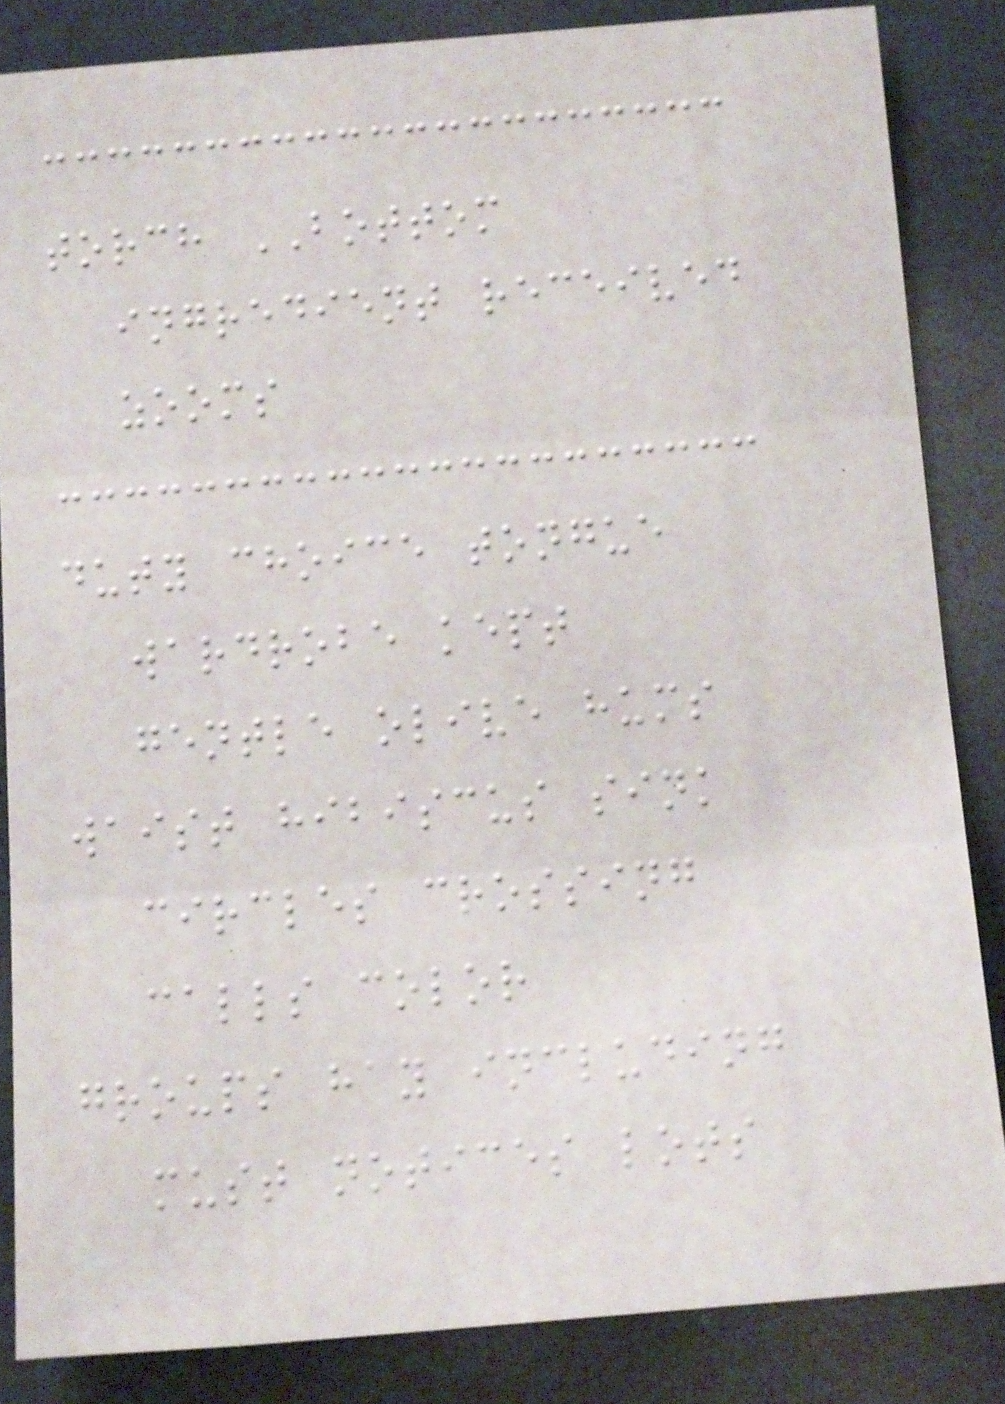torch BOTTOM
ingredient received
zooms
duty choice tongue
wardrobe kept
gentle olive hums
waist hibiscus sink
circles crossing
calls color
groups hay including
must notices lots
